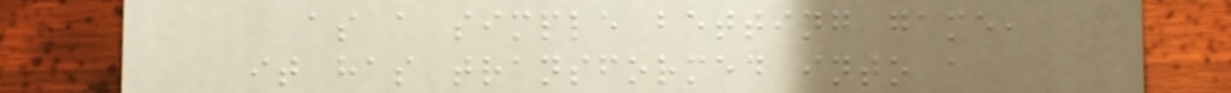as a simple betting game,
it has transformed into a
